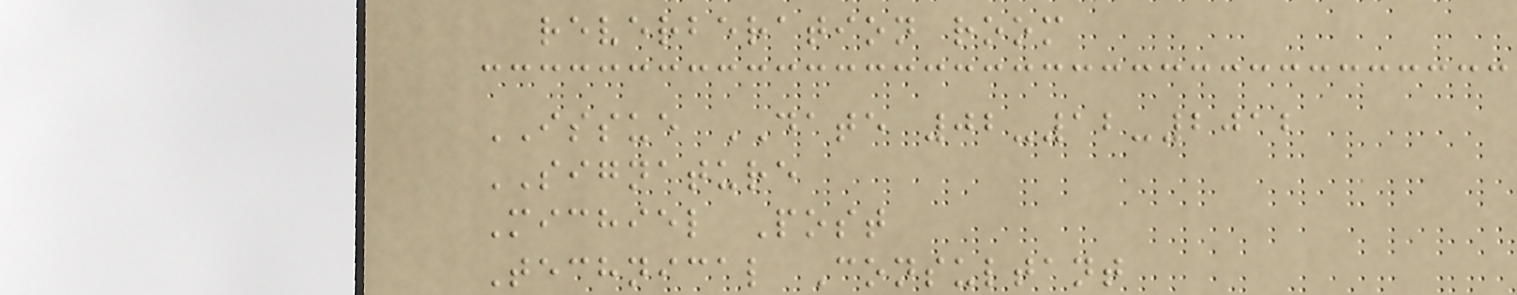reverberation room
ISSUE DATE 02-12-2012
SIGNATURE
Michiel Post
Technical Consultant
